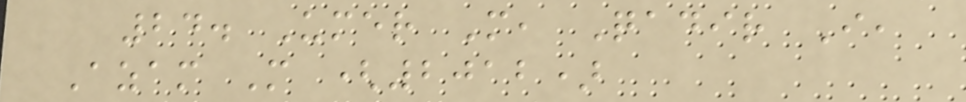24. Umer M, Qadir I,
Azam M (2012)
